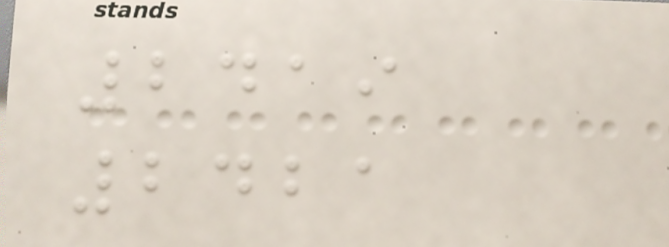2419
2421
